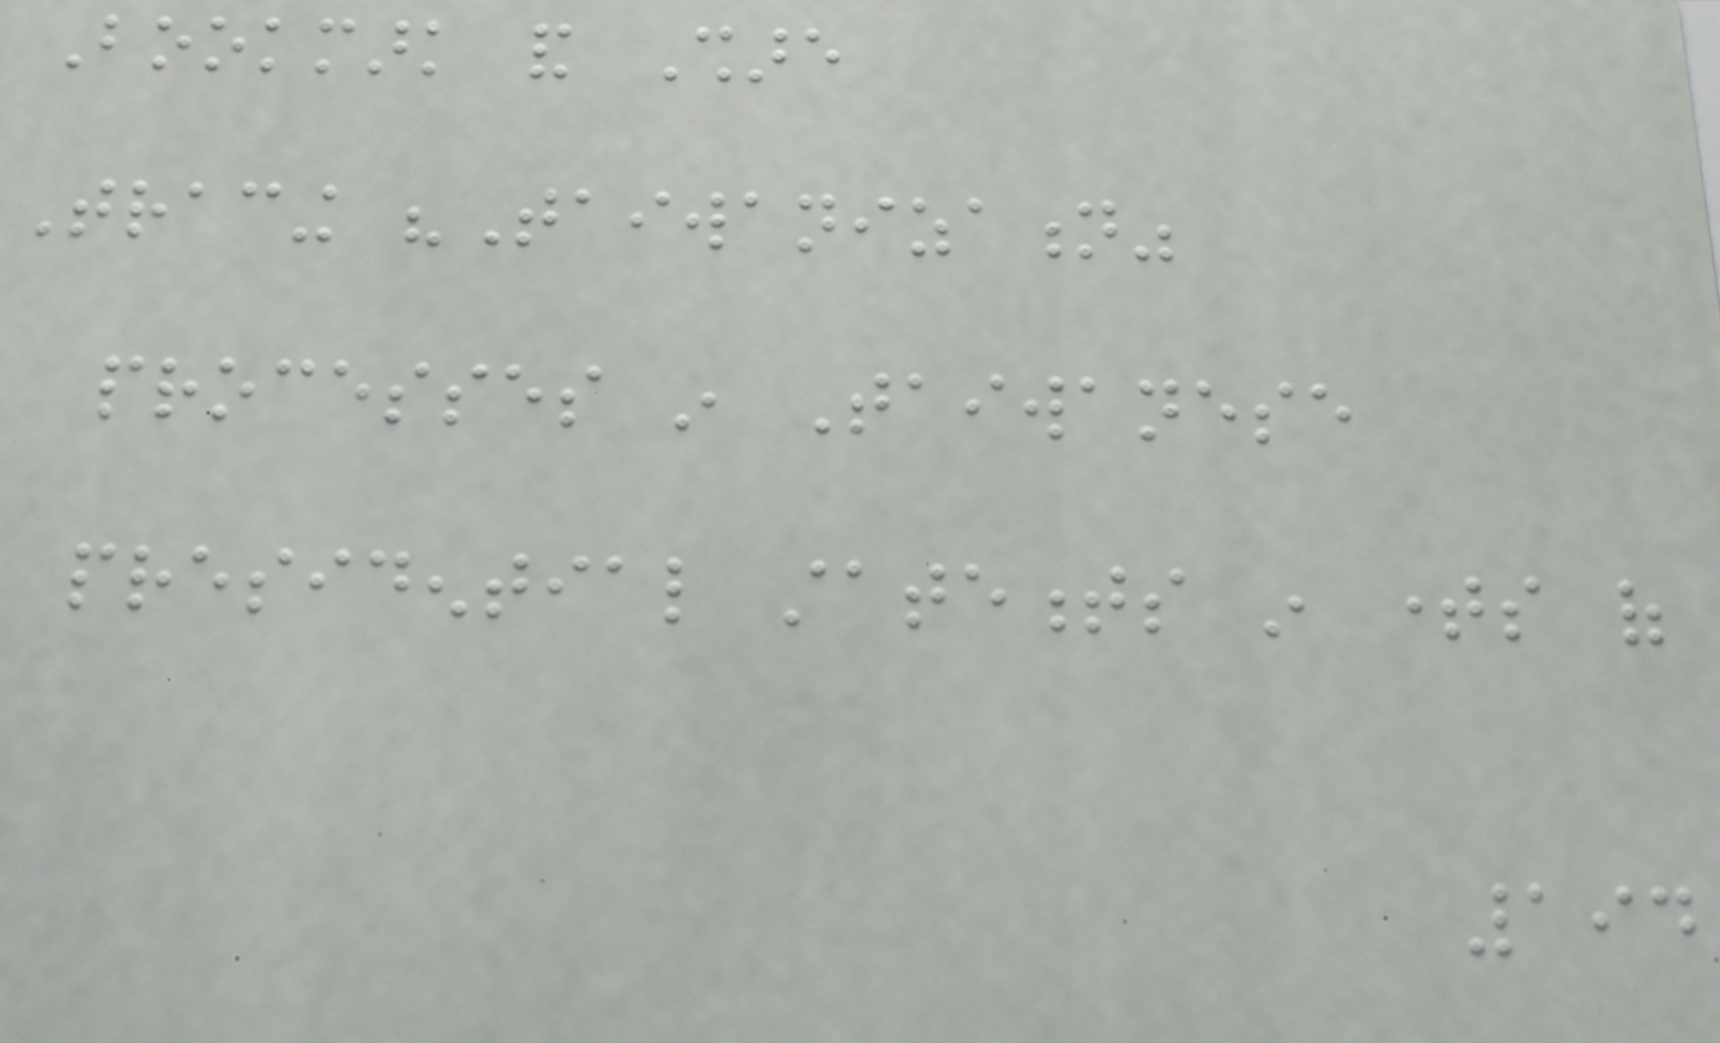Bookmark and Share
Tracing "Taiwanization"
processes in Taiwanese
presidential statements in times of
194
